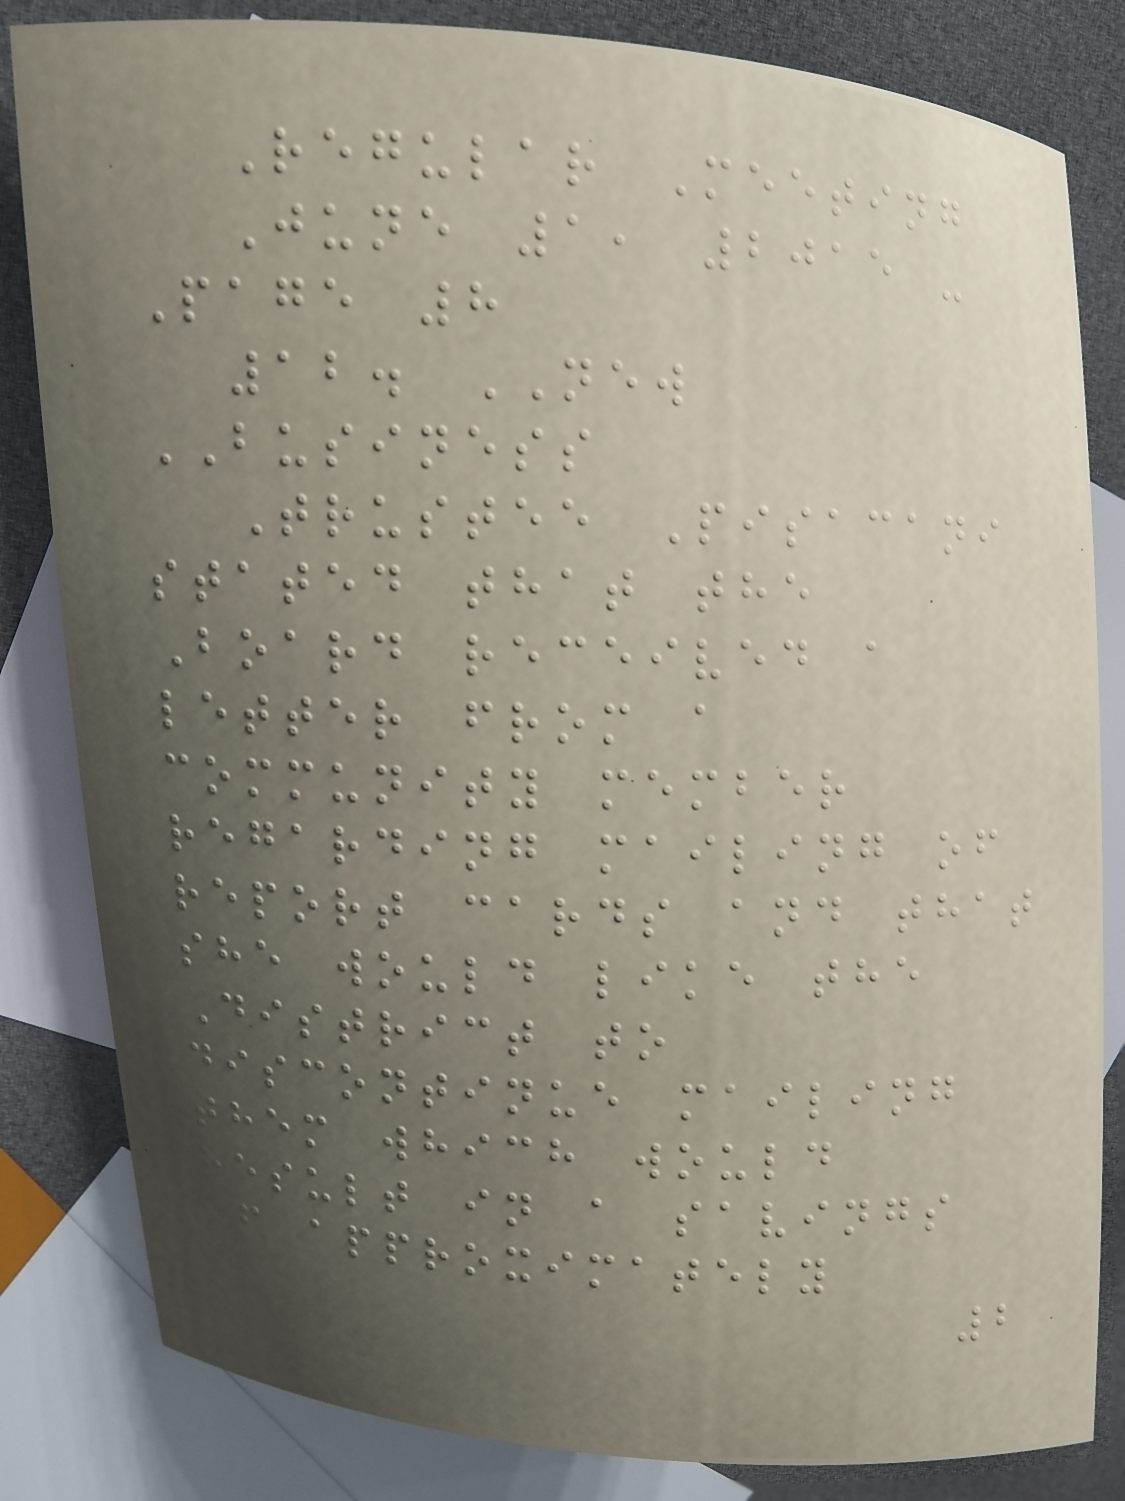Regular Meeting
June 1, 2015 -
Page 8
12. NEW
BUSINESS
Trustee Pisacani
stated that the
Board received a
letter from a
community member
regarding mailing of
report cards and that
she would like the
District to
discontinue mailing
them which would
result in a savings
of approximately
2
